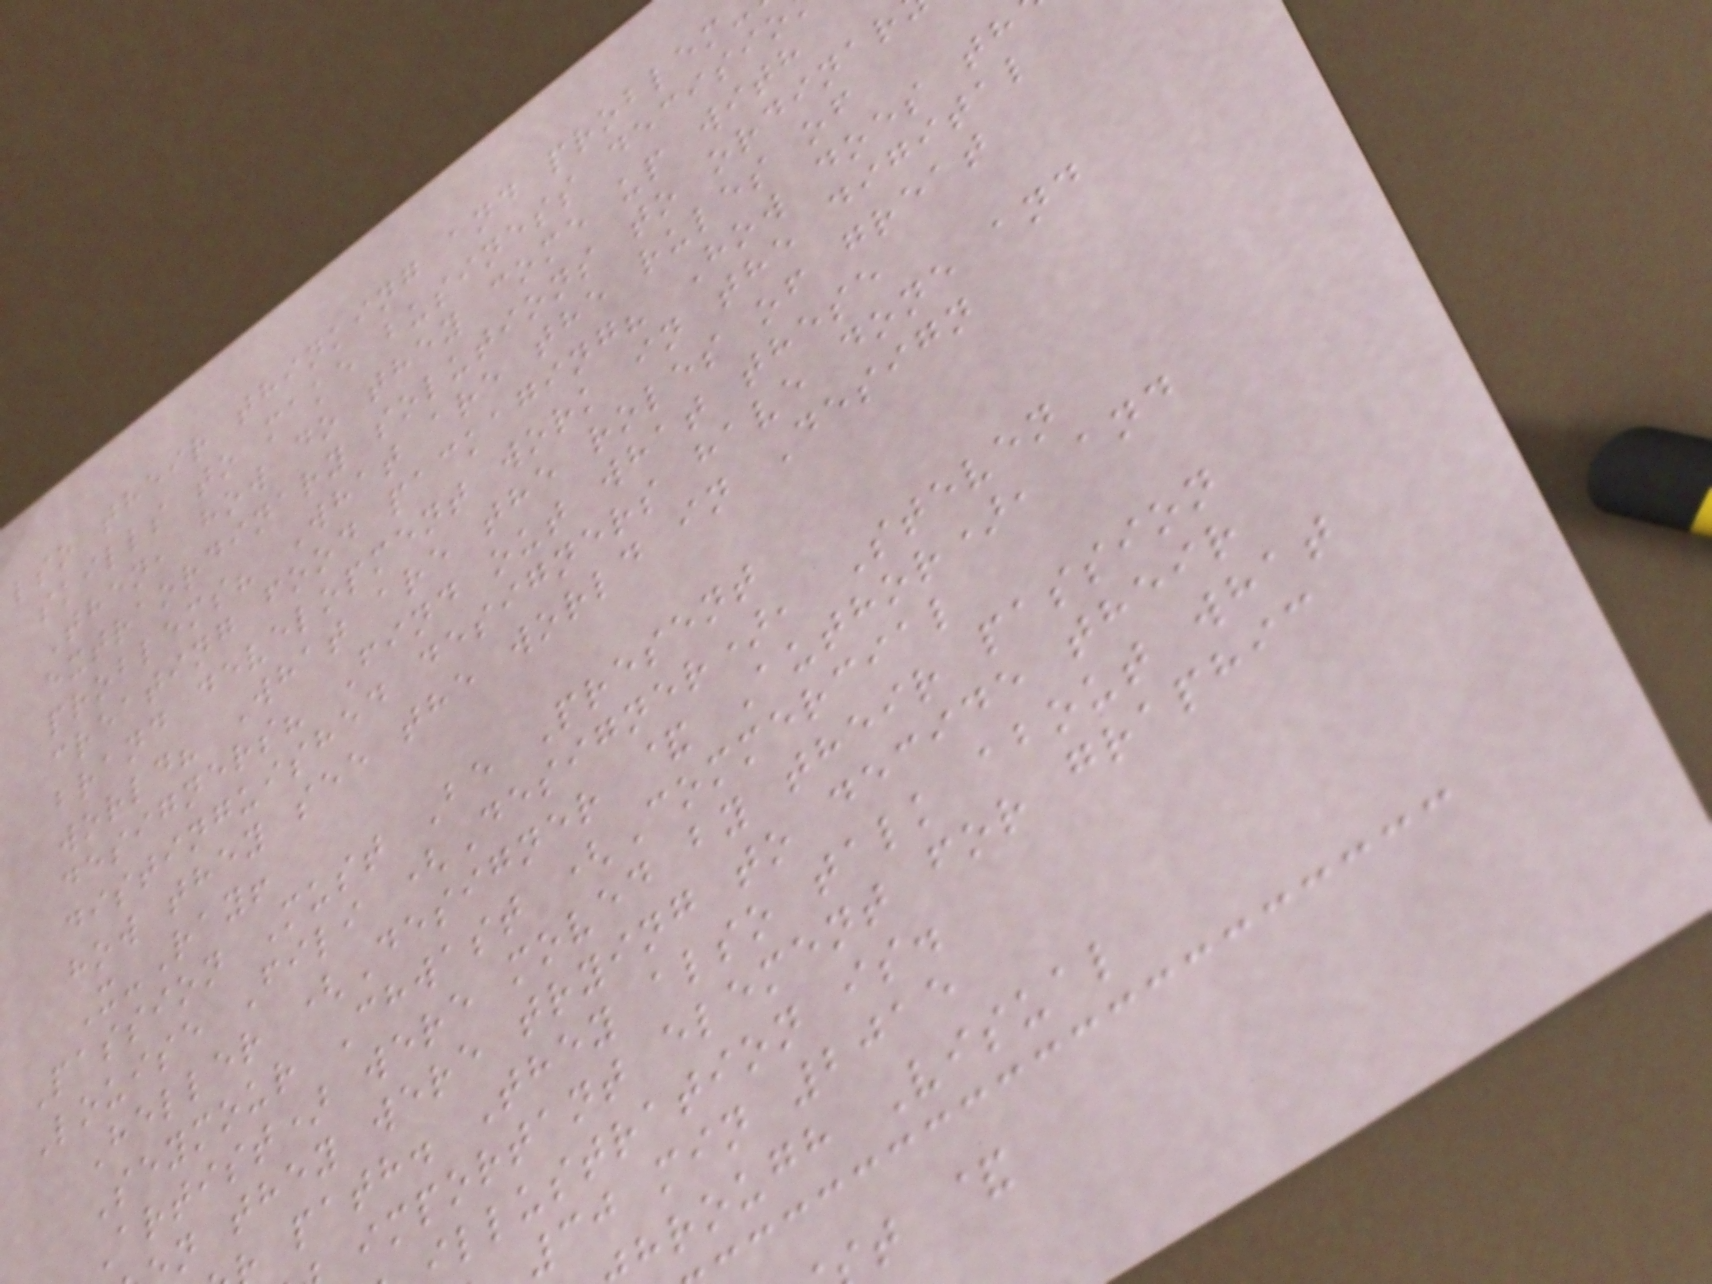lso their thinking and problem
skills to make business decisio
Then, how do they come up with
extraordinary solutions to ordinar
problems? What are the rules of
creating food packaging? How does th
brand development work in the digital
world? What are the roles of great
designers? Find out what these
distinguished designers have done and
how they see the world in Design
X-Ray!
Passion Must Be Present
Louise Fili (Designer), Steven
Heller (Designer & Author), and
Seymour Chwast (Commercial
Artist) were moved by their passion
n they were trying to decide their
path. They also talk about what
important element for graphic
illustration is.
30 min 2015
hrough Visual
